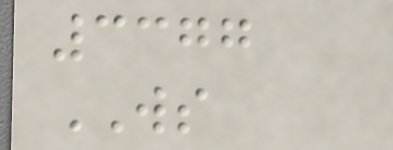3377
WS
